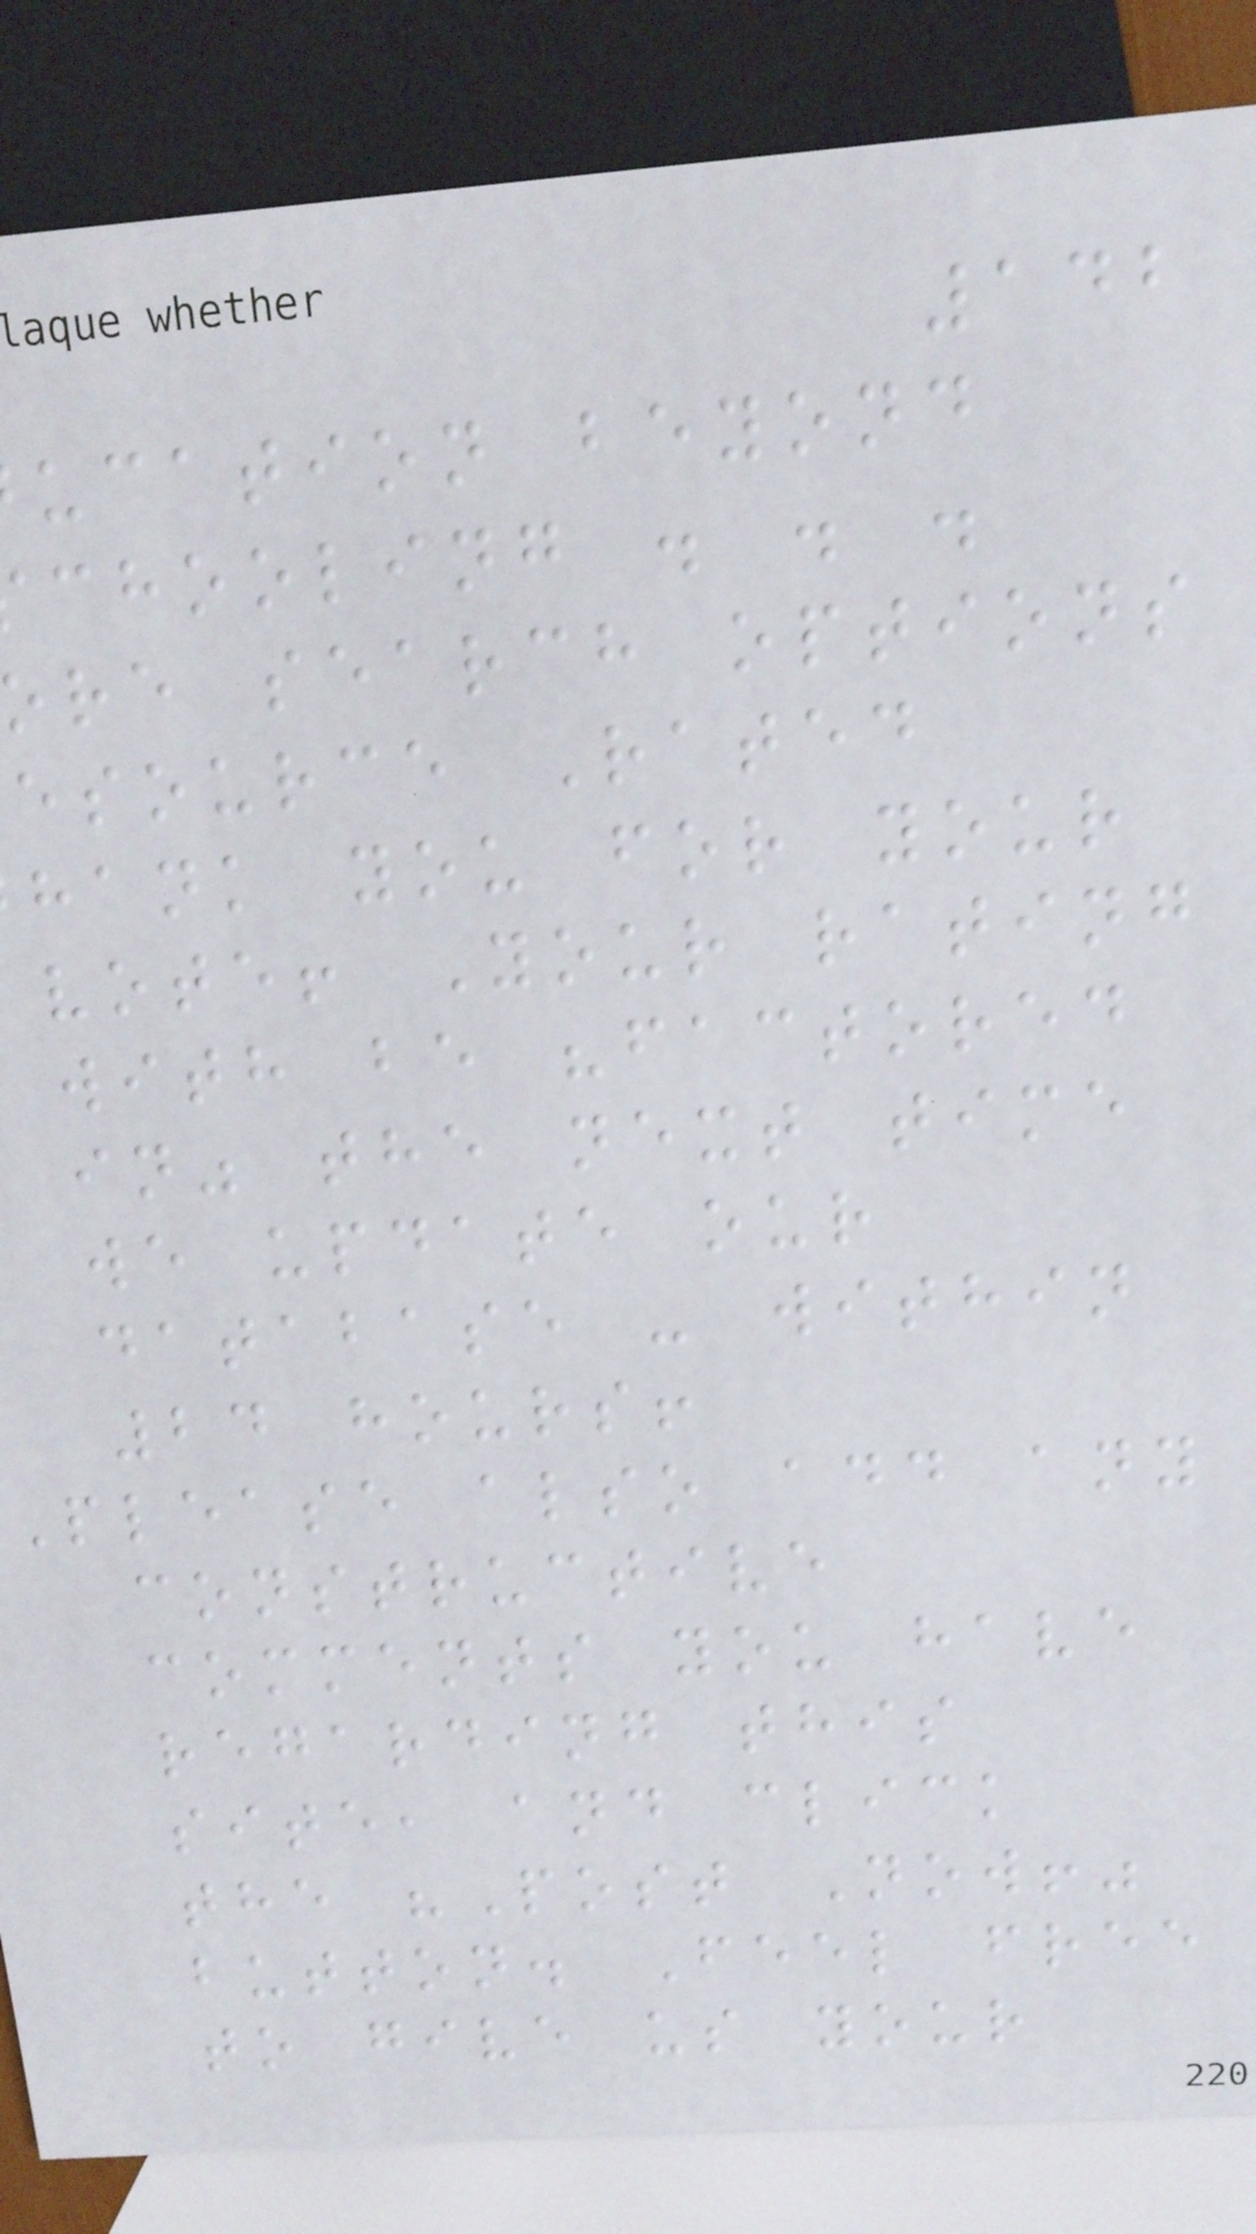142
ucation beyond
chooling . . .
ore search options
esource Rated
hank you for your
vote! Your rating
with be "factored
in" the next time
we update our
database - within
24 hours!
Please also add any
constructive
comments you have
regarding this
site, and click
the "Post Now!"
button. Feel free
to give us your
